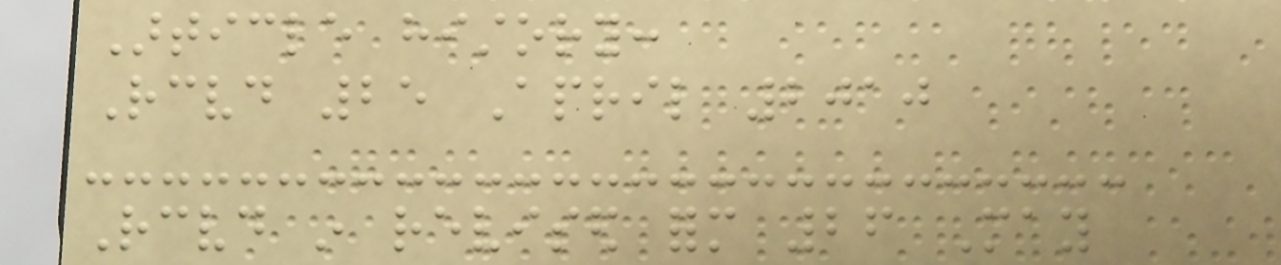Article history:
Received 25 April 2010
Received in revised form 26 May
